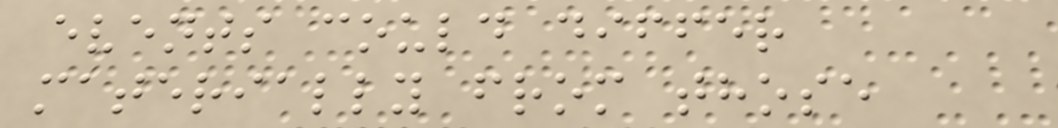events could differ
materially from those
